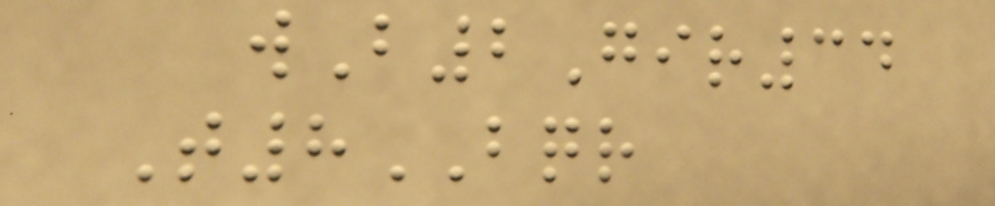wB2Gir34
T8BQR
